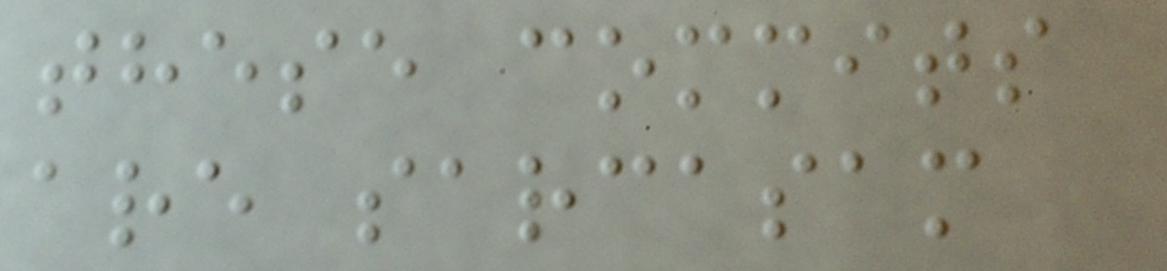these commits
are sarcasam
